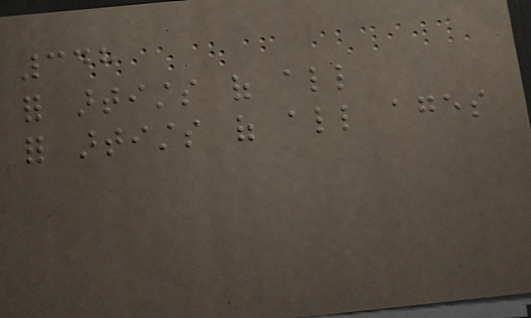348
for artists of all
for artists of all ages
